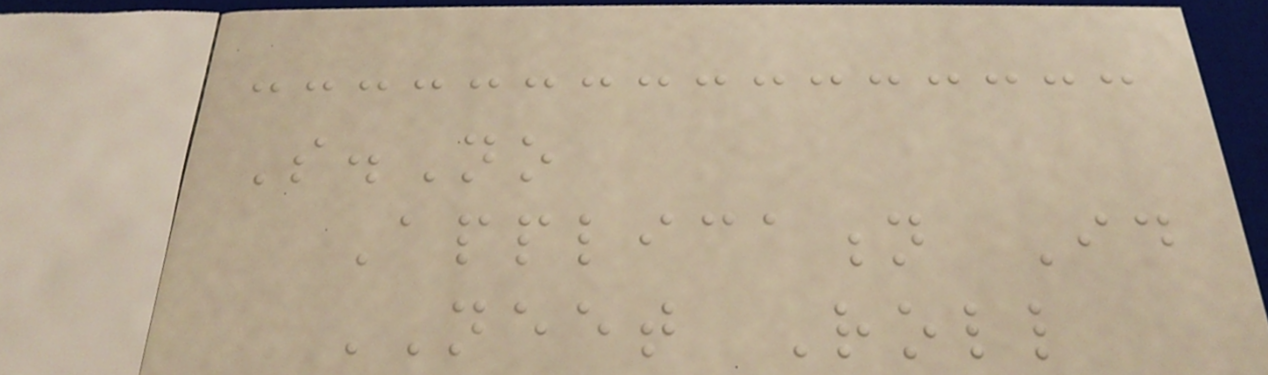S.No
Application Id
NEET Roll
